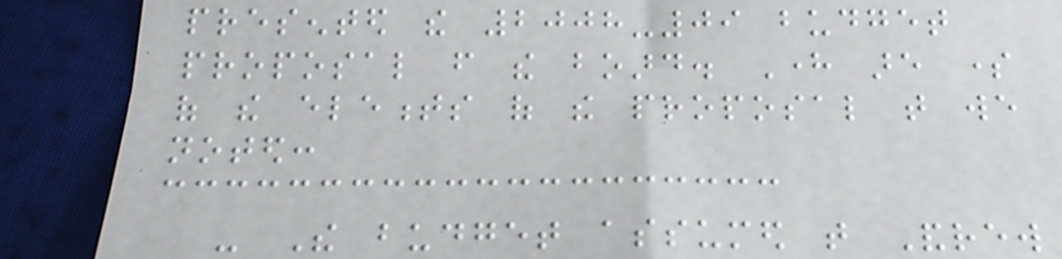presented the 2008-09 budget
proposal from the board. Here are some
of the elements of the proposal that we
noted:
- The budget assumed that Andrew
